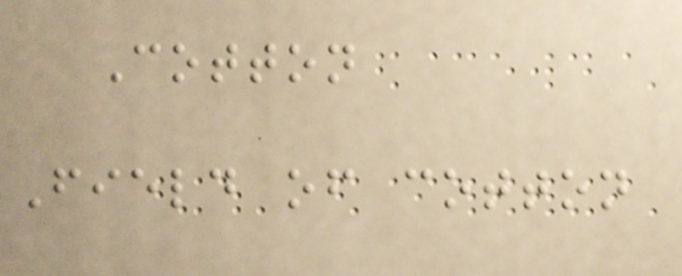Cotton
Field of cotton
